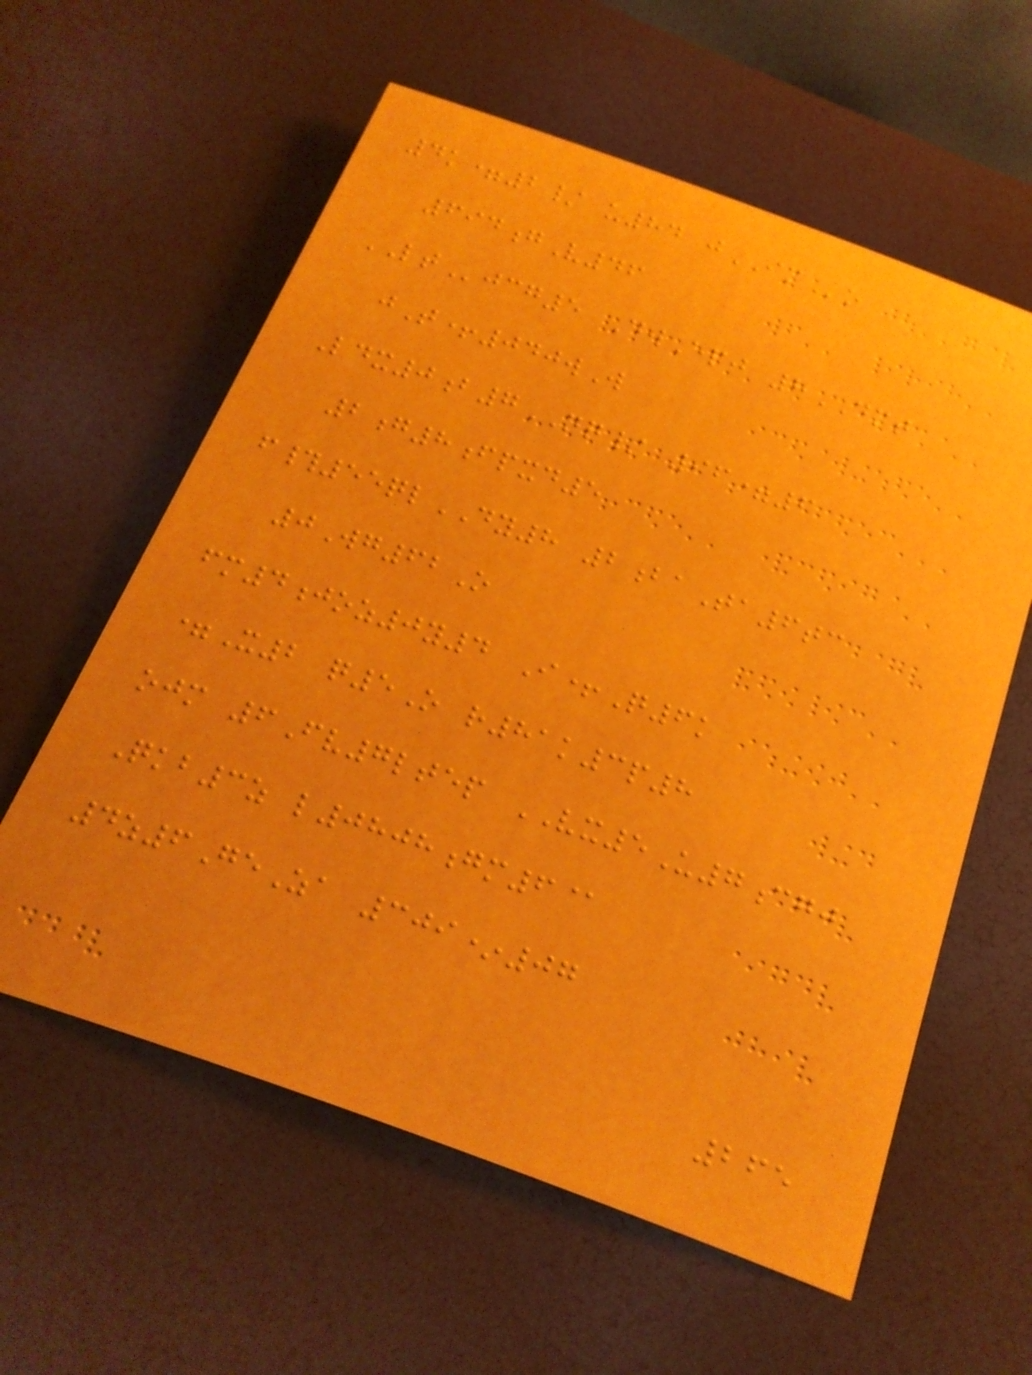4k=2/ u84 jIMo
694gV46
LTjcg5 DwEpj 8DMT
jT+040wW
Ldx0b7NQ/ 96=6
2g8fpxd5
f#55qlDY8 2baTa6tc
0Wg62O
fm4joz0y4 I+Q6k
=X2 q5O r81k3p8
ojm 6Fv7ltep VX5U7cgj
Qkb3z l0808gm6@
4z6GeZa 309*07
265
